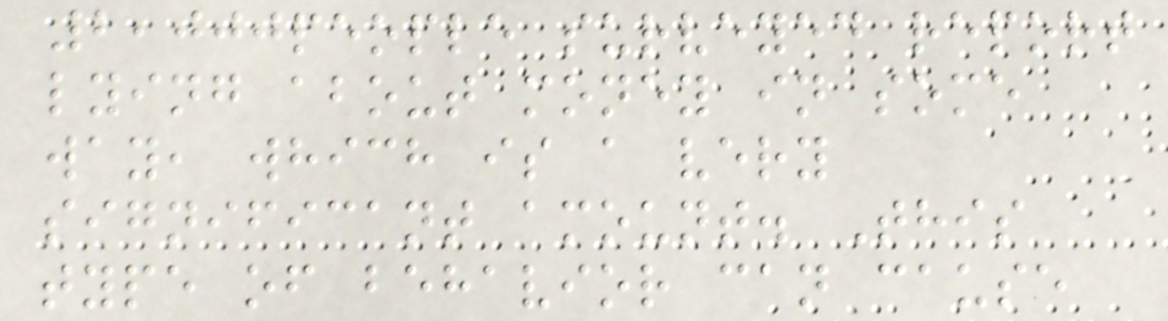2,000people surveyed report
lying about money in some
way, which is a very
significant amount. This
type of behavior can cause
